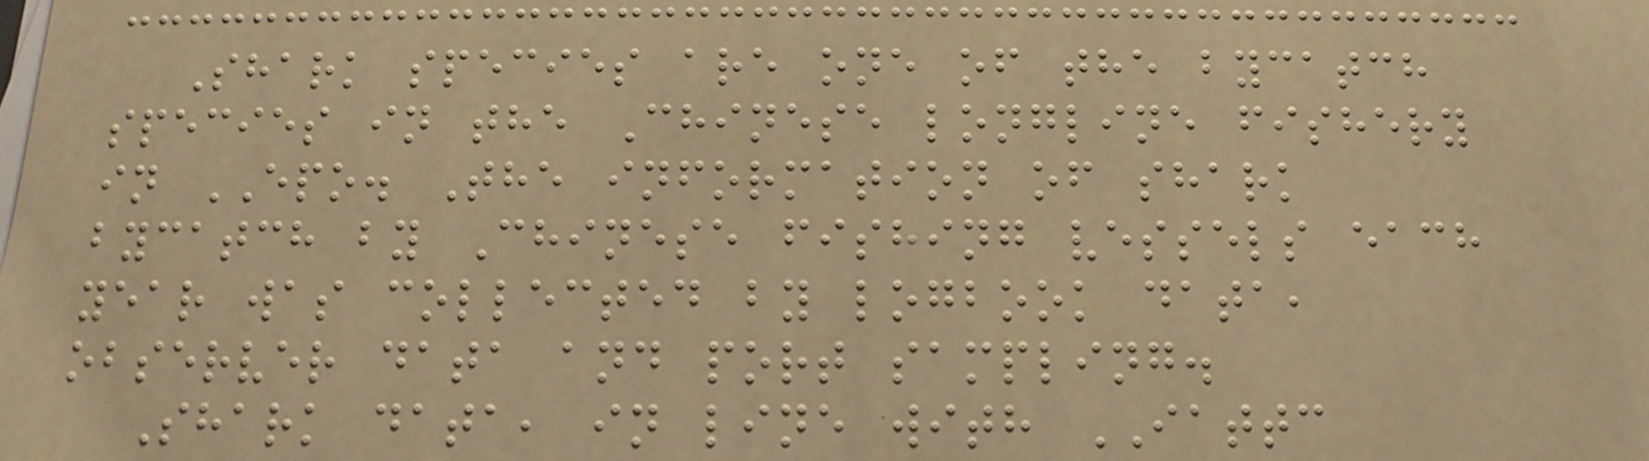Shark species are one of the bycatch
species in the Chinese longline fishery
in EPO. The information of shark
bycatch by Chinese fishing vessels each
year was collected by logbook data,
observer data and port sampling.
Shark data, in line with IATTC
